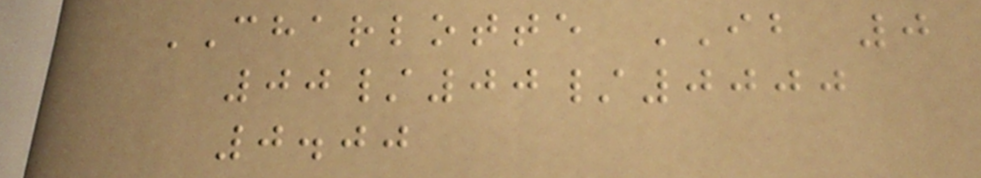CHARLOTTE IB 0
00/00/0000
0.00
